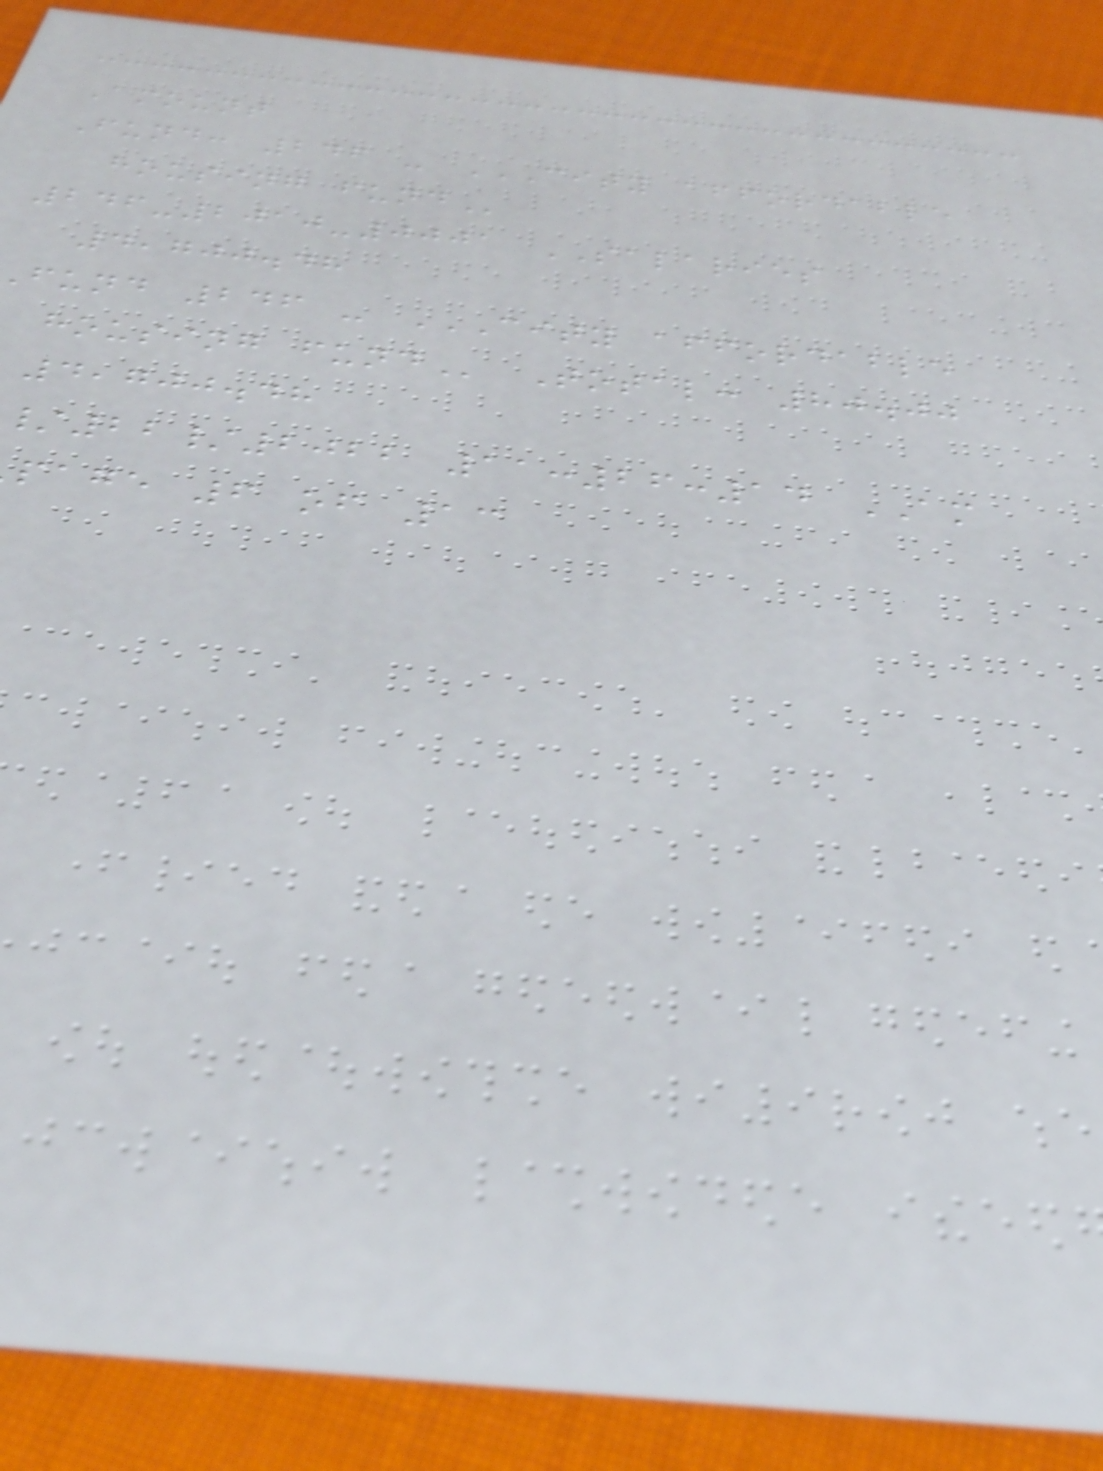Amount
Fund: 246 - CITY AFFORDABLE
housing
246-2010-0001 SALARIES
4,700.48
4,700.48
/22/2022 11:26:14 AM
page 6 of 13
